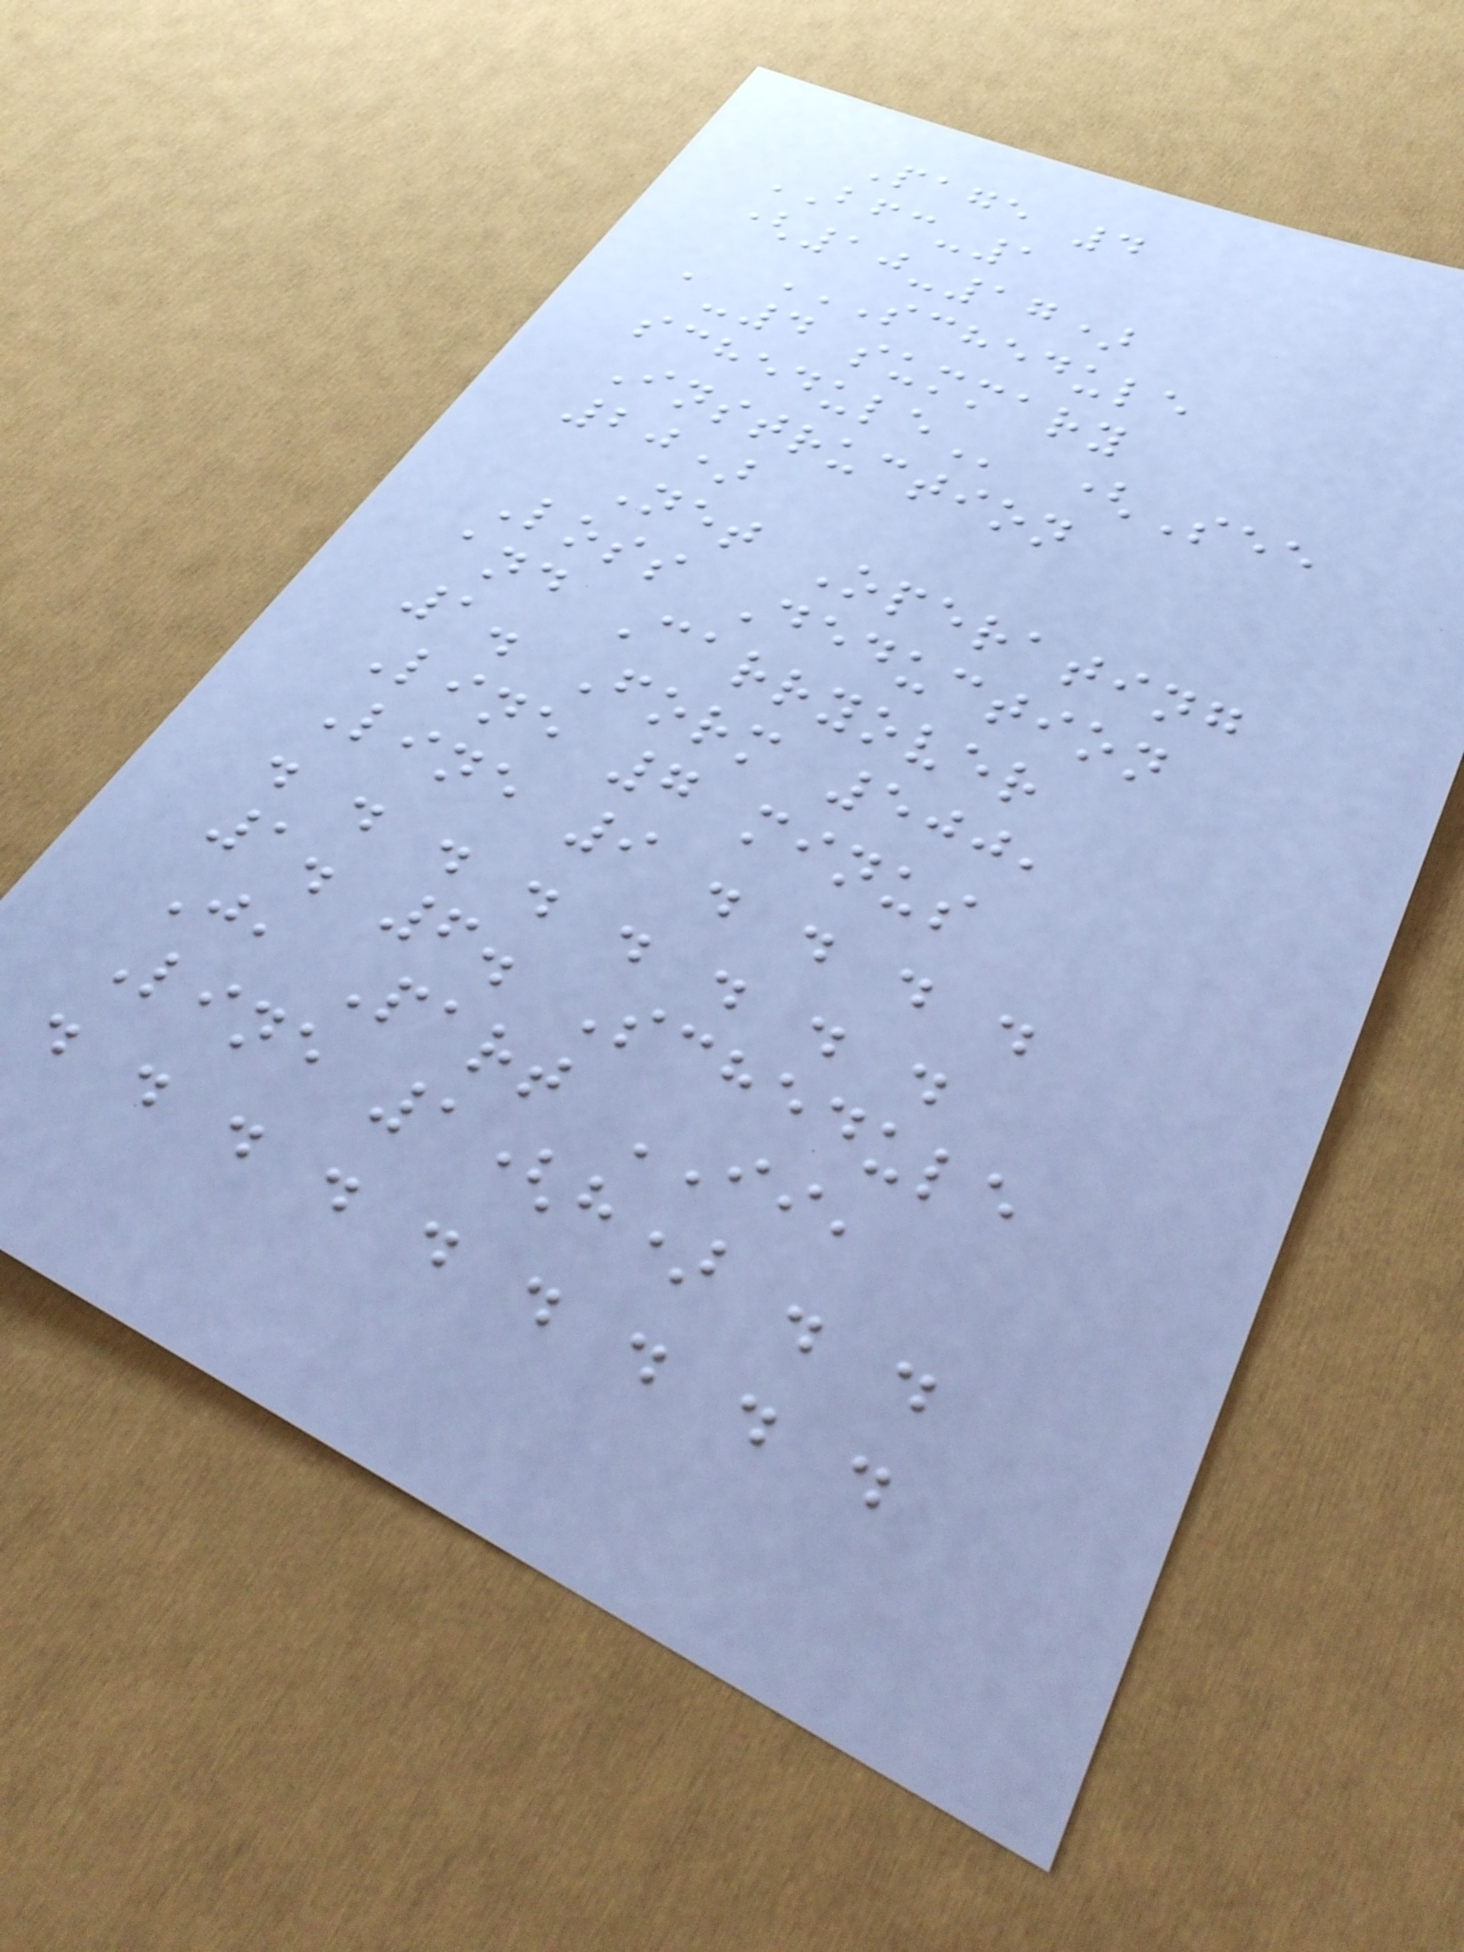Page 4
BFC-1
(10-17)
SCHEDULE
A-4 SUMMARY
SCHEDULE (See
Instruction
20)
Net Operating
Loss Deduction
and Carryover
1. Form 500,
Line 7 minus
Line 9 . . . .
. . . . . . . .
1. 6. Schedule
J, Part II,
Line 1(h) . .
. . . . . . . . .
